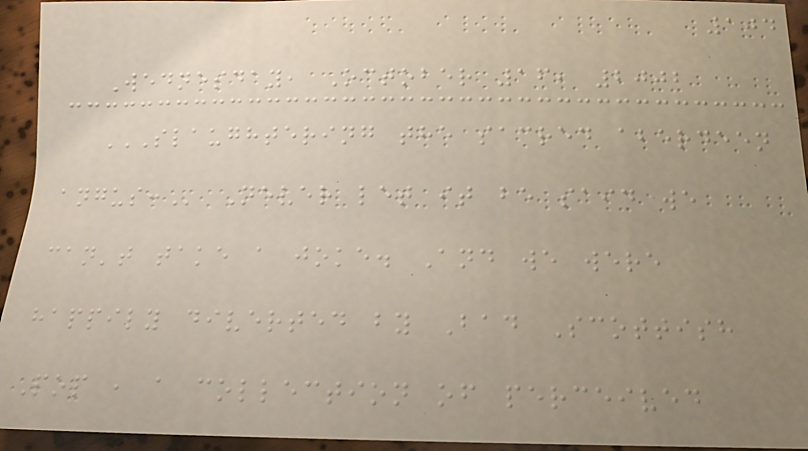104
Wednesday, October 16, 2002
SLAUGHTERING THE SACRED ABERDEEN
ANGUS: Never let it be said we
can't take a joke. And we were
happily diverted by Bad Scottish
Pop , a collection of perceived
